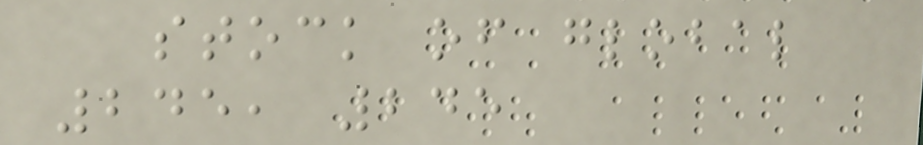stock of global
245, 245
